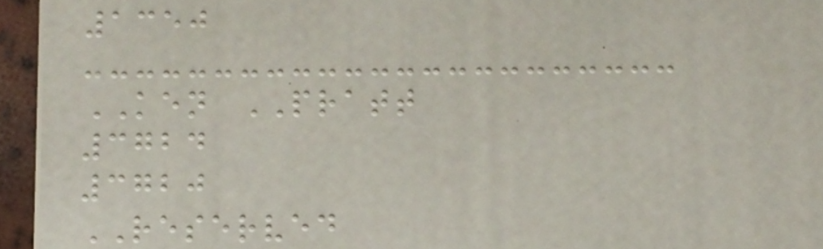1350
KEN PRATT
3724
3720
RESERVED
